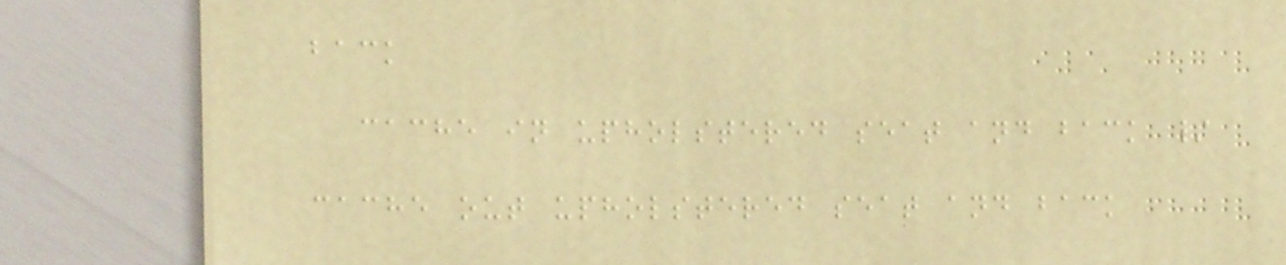back
cache in upholstered seat and back /
cache out upholstered seat and back
